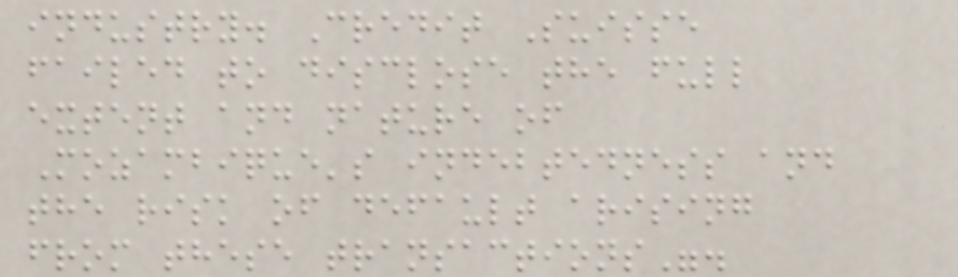industry. Credit Suisse
failed to disclose the full
extent and nature of
Mozambique's indebtedness and
the risk of default arising
from these transactions".
